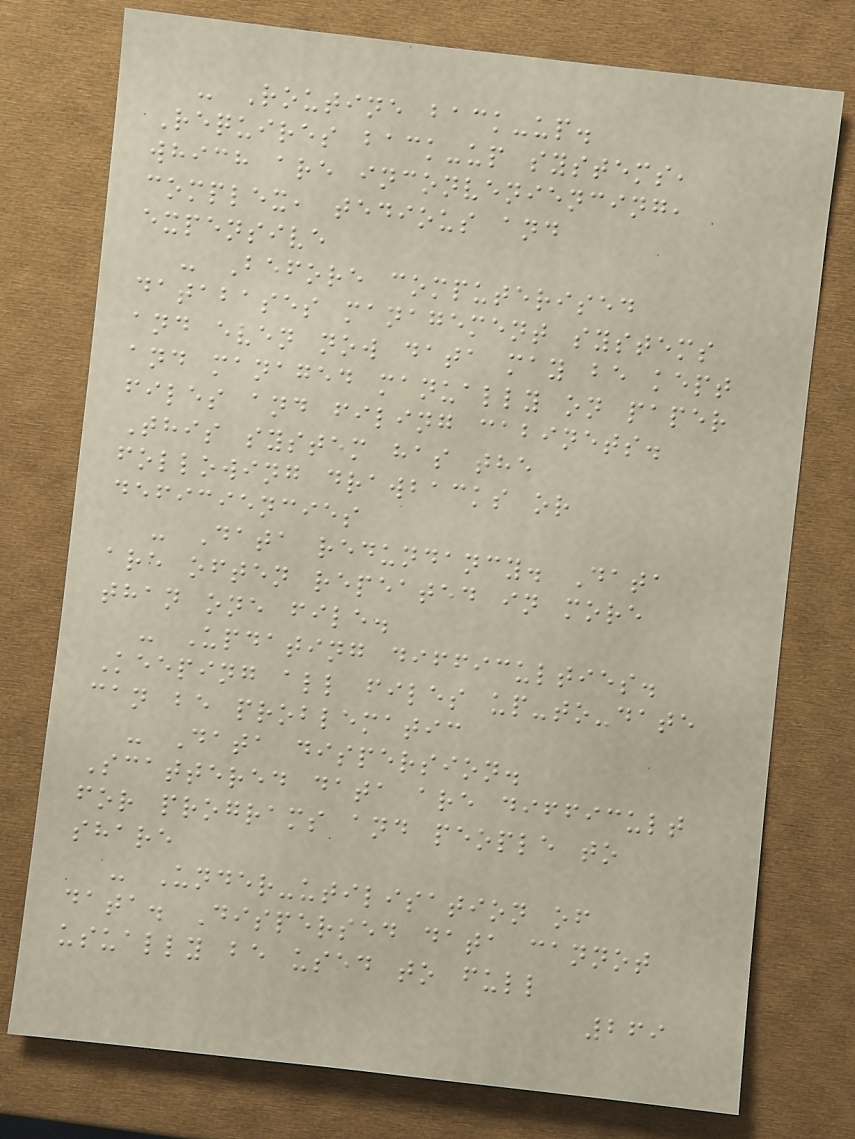- Routine back-up.
Requires back-up systems,
which are inconveniencing,
complex, tedious and
expensive
- Before computerised
databases management systems
and even now data may be kept
and managed manually on paper
files and filing cabinets.
This system has the
following drawbacks or
deficiencies
- Data redundancy. Data
are often repeated in more
than one file.
- Updating difficulties.
Keeping all files up-to-date
can be problematic
- Data dispersion.
Scattered data are difficult
for programs and people to
share
- Under-utilisation of
data. Dispersed data cannot
usually be used to full
269
